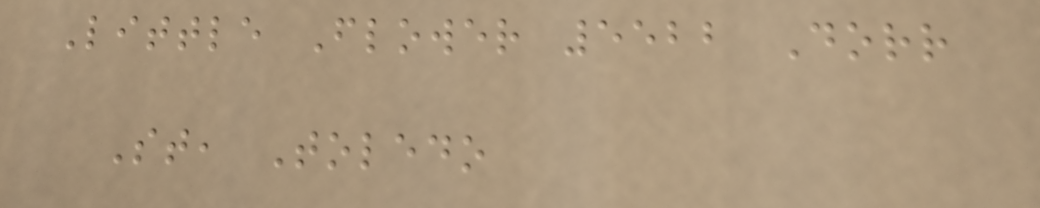Little Flower 5522 Dorr
St, Toledo
